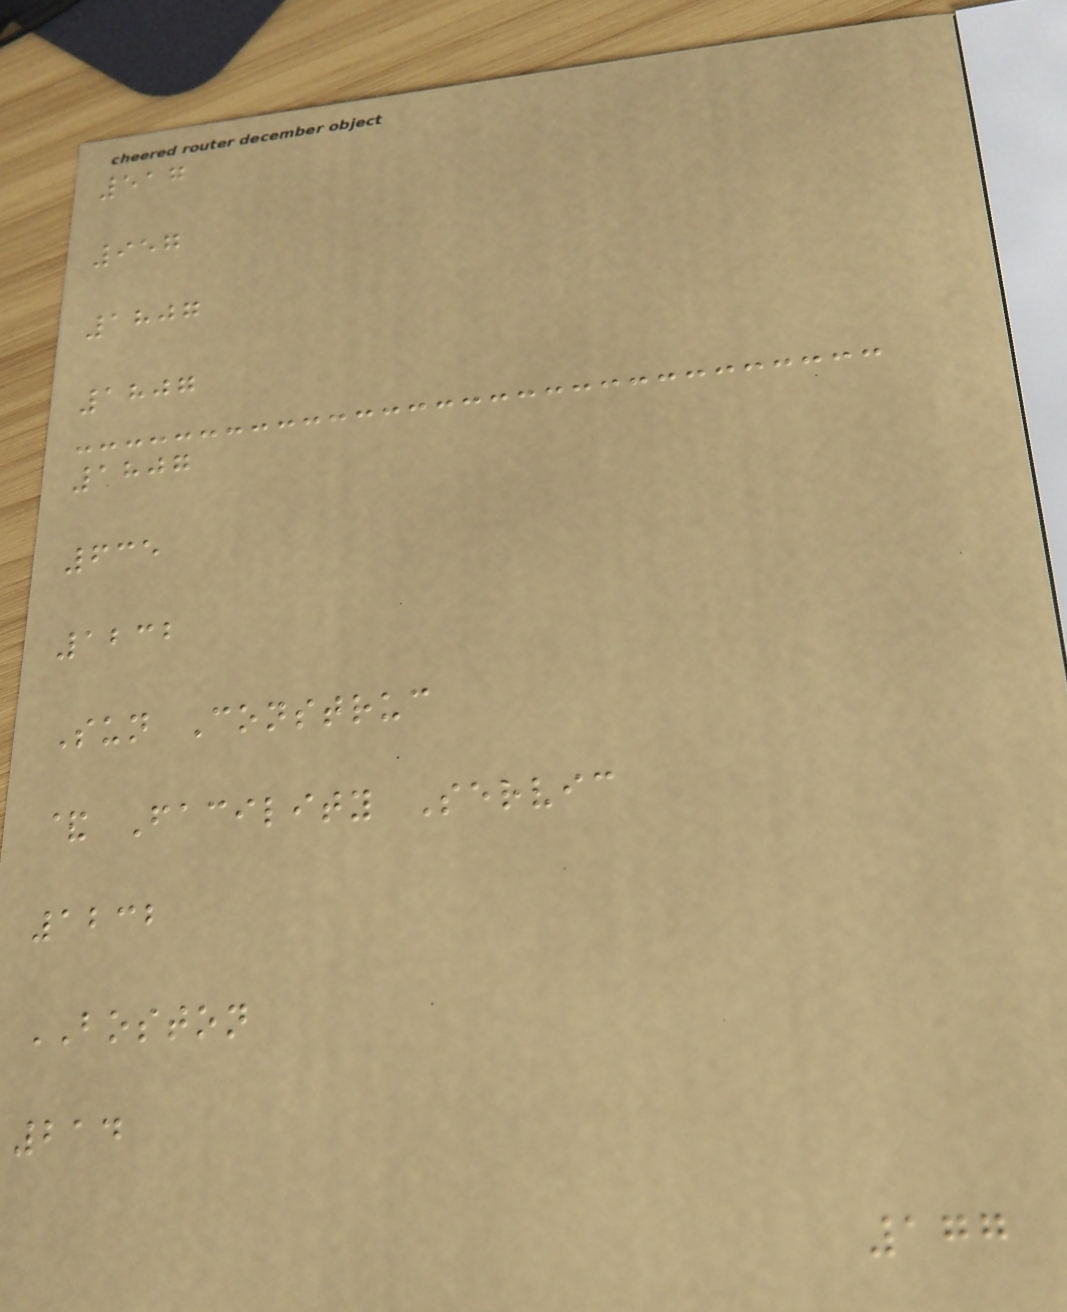517
957
1807
1807
1807
635
1232
Sun Construc
& Facility Servic
1232
BOSTON
214
177
